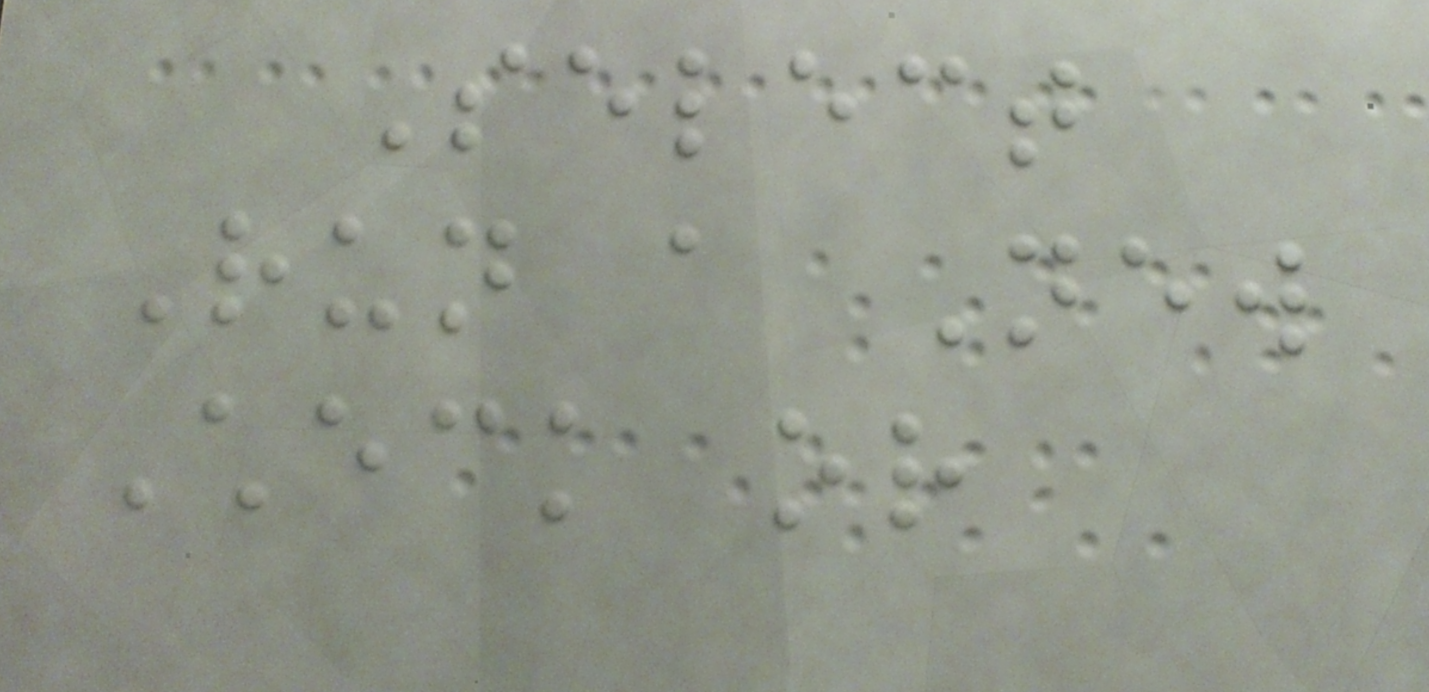Select
Run a New
Check or
